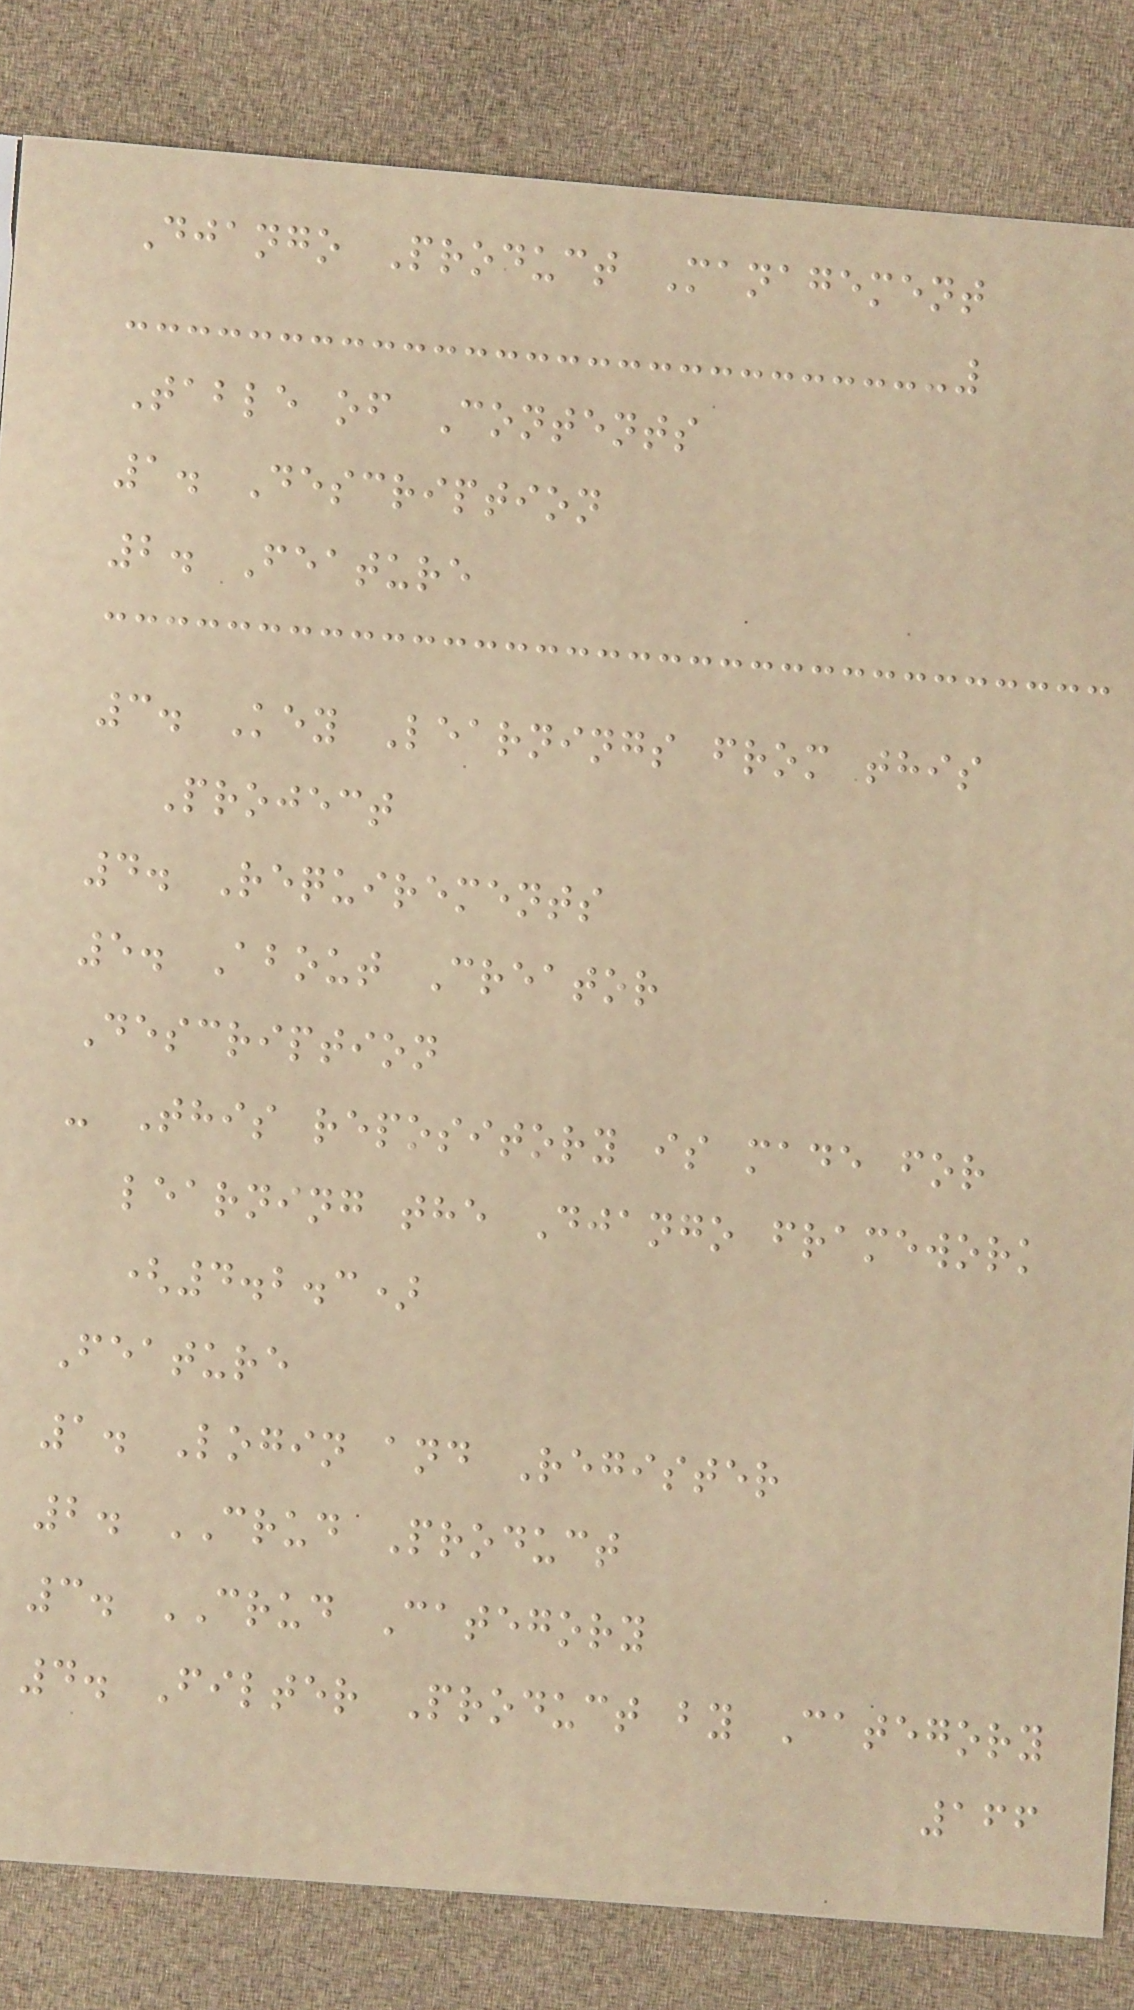Django Product Management
Table of Contents
1. Description
2. Feature
3. Key Learnings from this
Project
4. Requirements
5. About Creator
Description
- This repository is made for
learning the Django framework
(4.2.3)
Feature
1. Login and Register
2. CRUD Product
3. CRUD Category
4. Filter Product by Category
166
